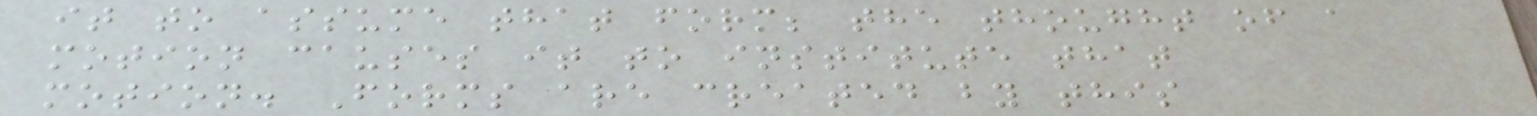it to assume that form; the thought of a
motion causes it to institute that
motion. Forms are created by this
